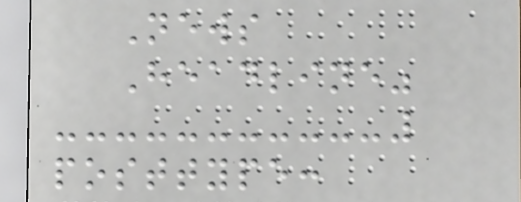News
Headline"
posttype:
